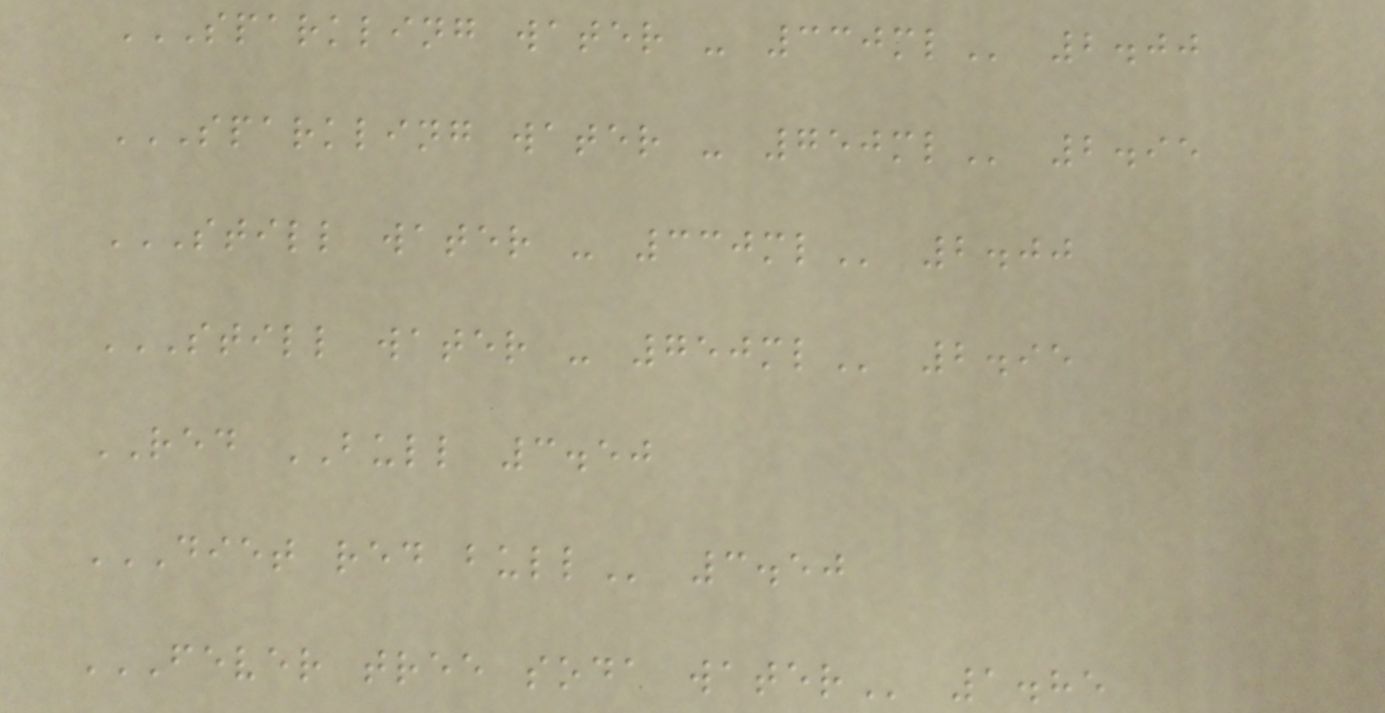SPARKLING WATER - 330ML 2.00
SPARKLING WATER - 750ML 2.95
STILL WATER - 330ML 2.00
STILL WATER - 750ML 2.95
RED BULL 3.50
DIET RED BULL 3.50
FEVER TREE SODA WATER 1.85
